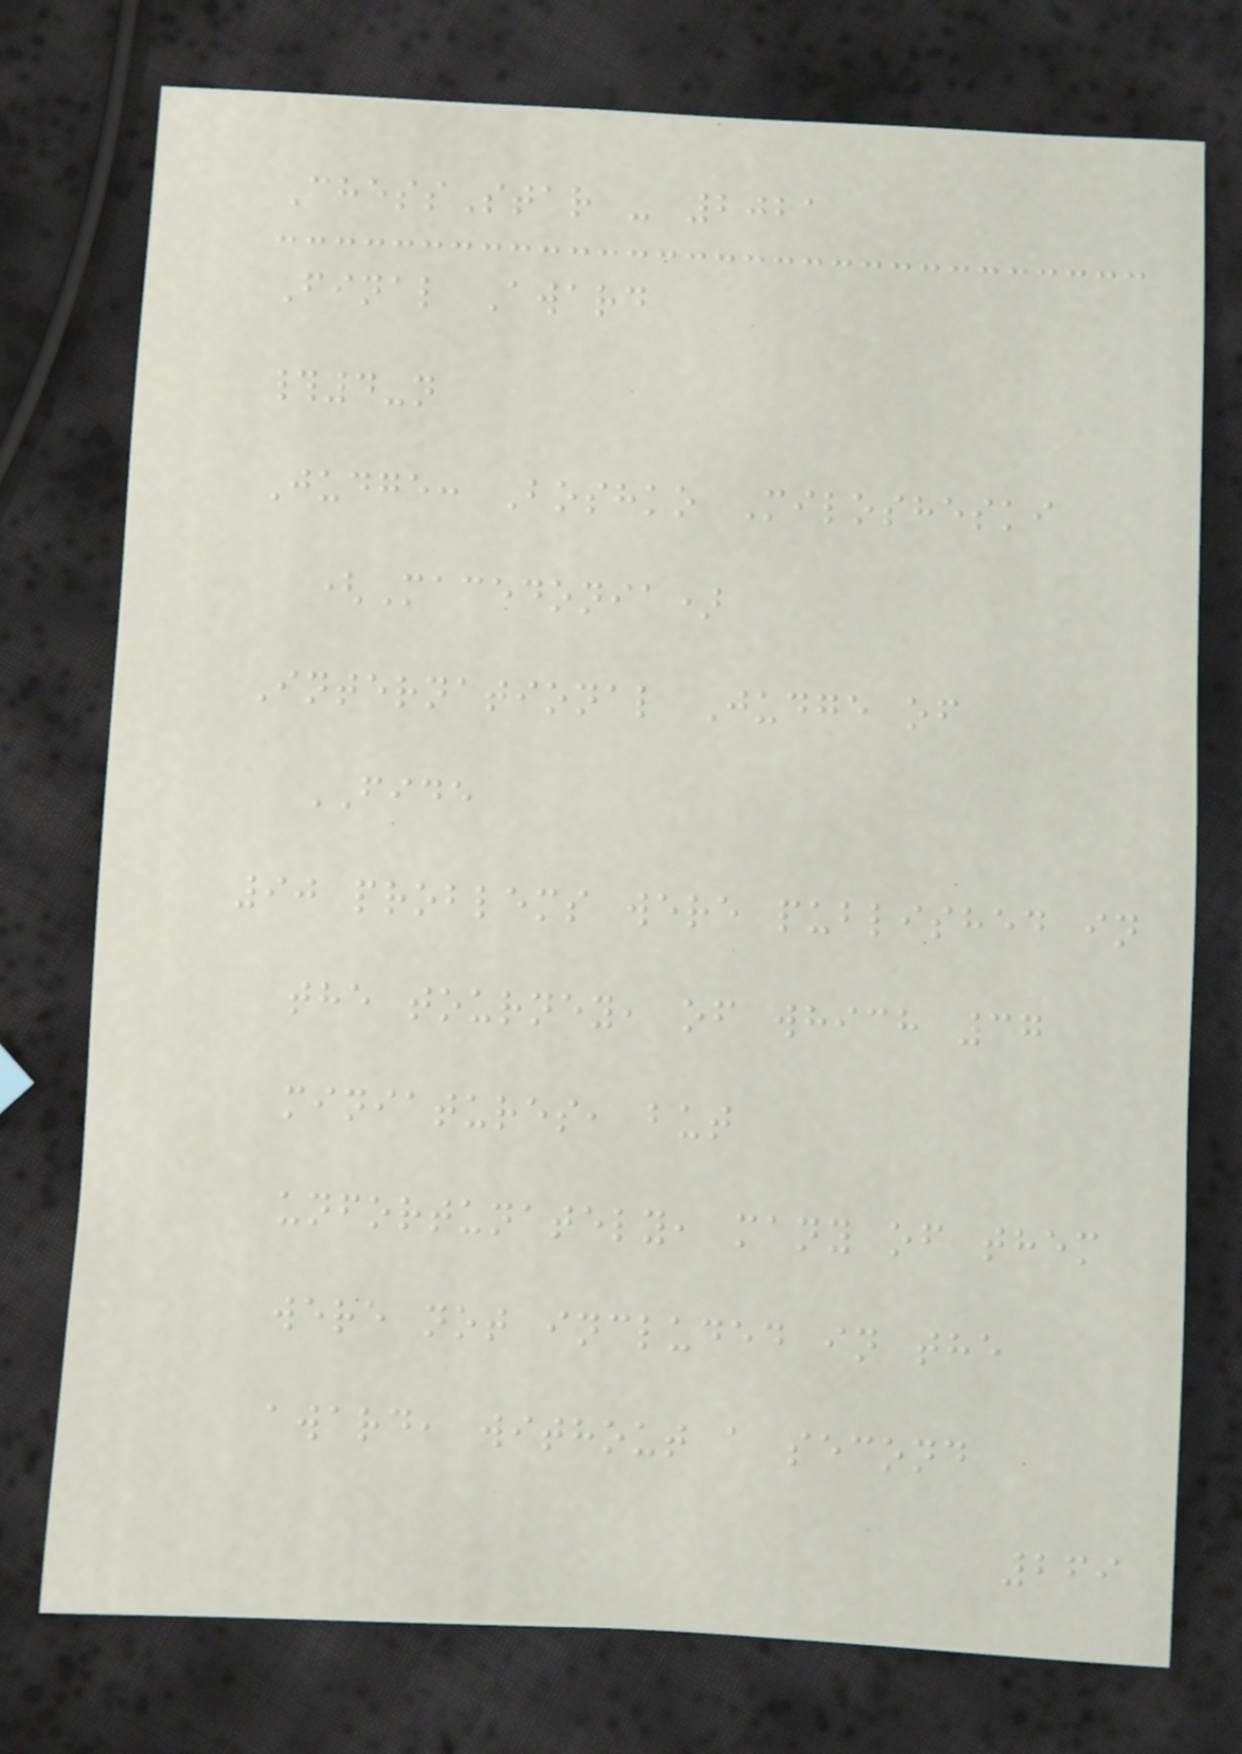ChessStar - 2021
Final Award
#4-n
Judge: Boshko Milosheski
(Macedonia)
International Judge of
FIDE
90 problems were published in
the tourney, of which 37
miniatures, but
unfortunately, many of them
were not included in the
award, without a second
269
